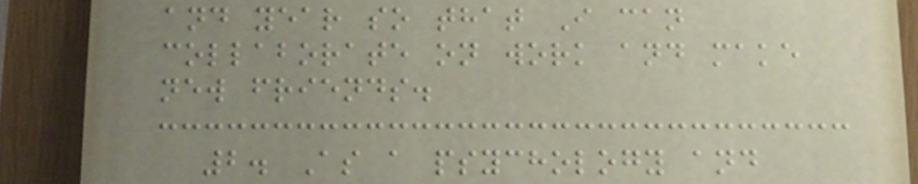and year so that I can
collaborate on work and make
new friends.
2. As a psychology and
